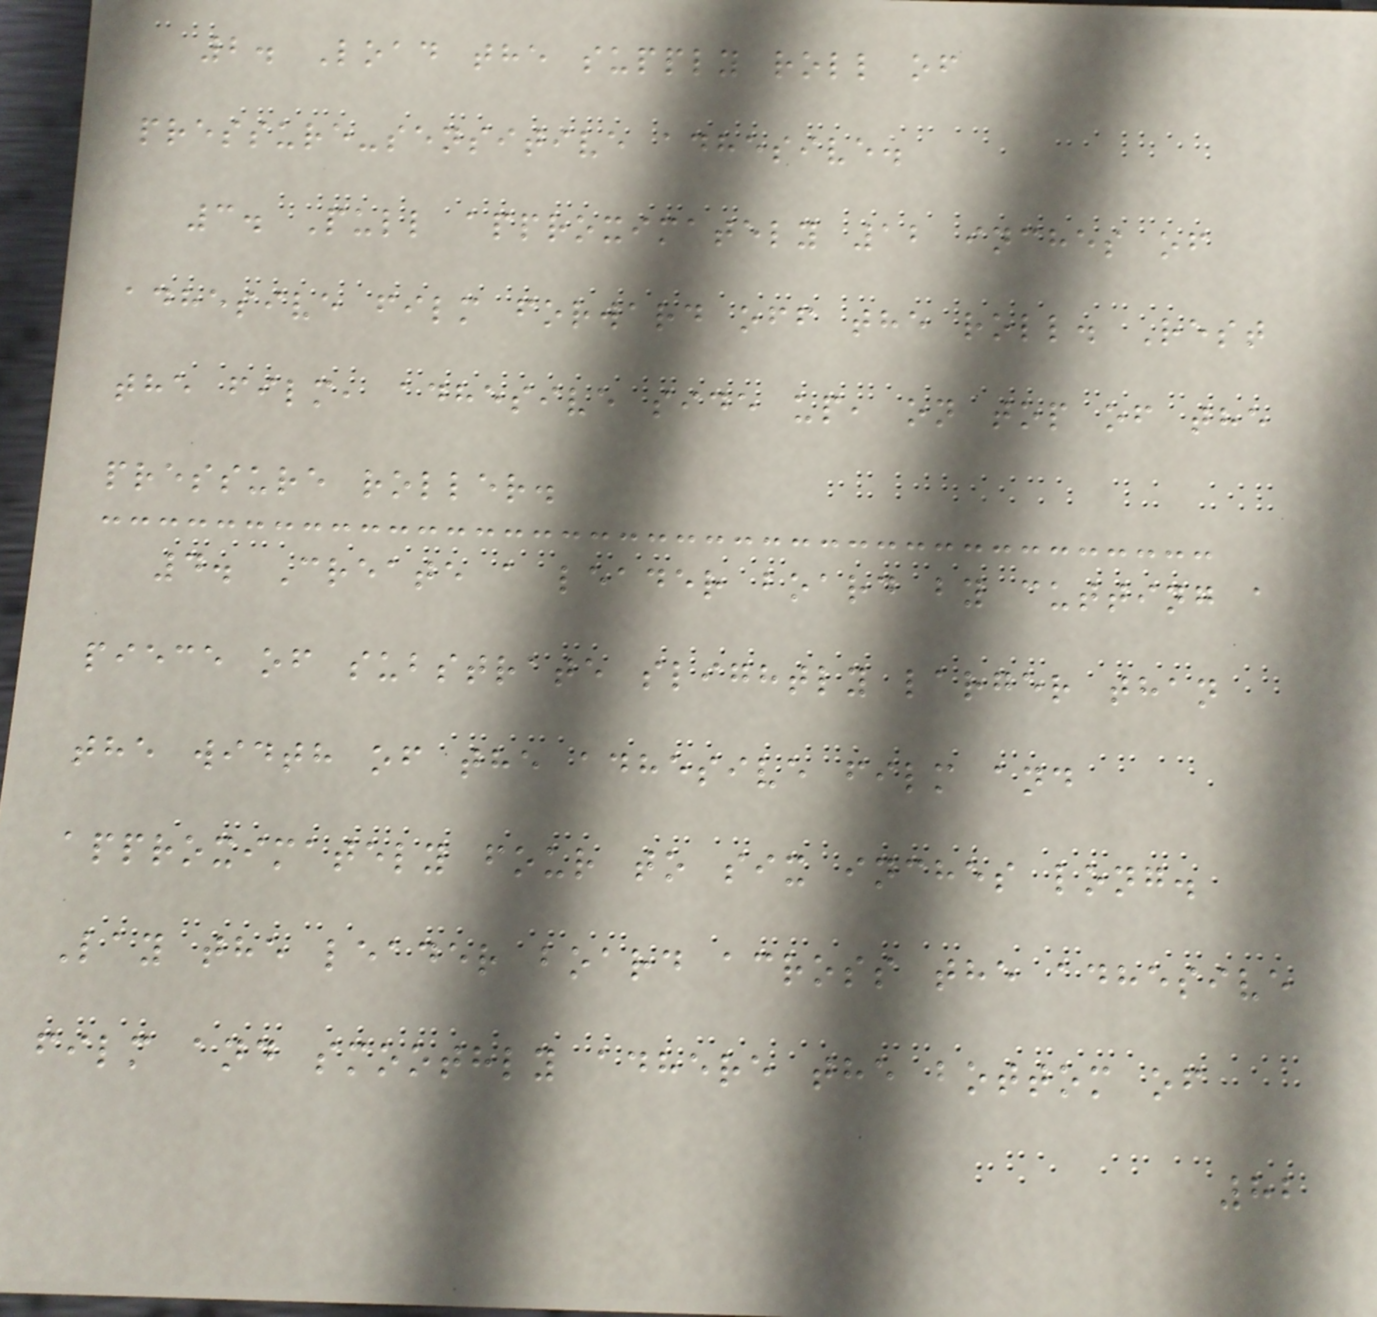2. Load the supply roll of
pressure-sensitive adhesive.
3. Pull approximately 12 inches of
adhesive film forward off the roll. Rest
the film, adhesive side up, on top of the
pressure roller.
4. Create a leader board by cutting a
piece of substrate slightly larger than
the width of the adhesive film and
approximately four to six inches long.
Lay the leader board across the adhesive
film and smoothly adhere the bottom of
82
